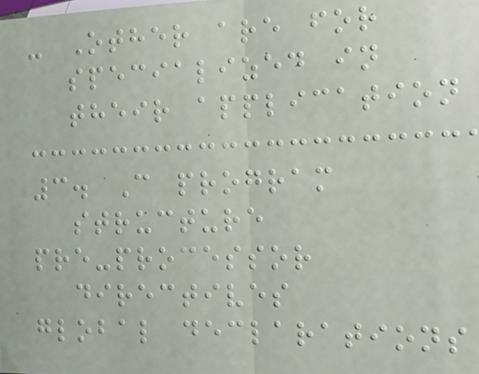- Other are for
specialized in
their application
3. C program
structure
pre-processor
directives
global declarations
